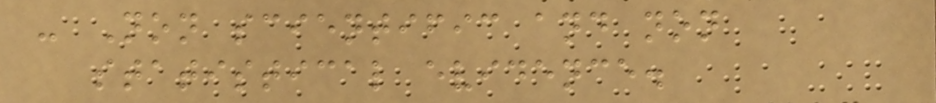- Non scientific and non
statistical evidence.
